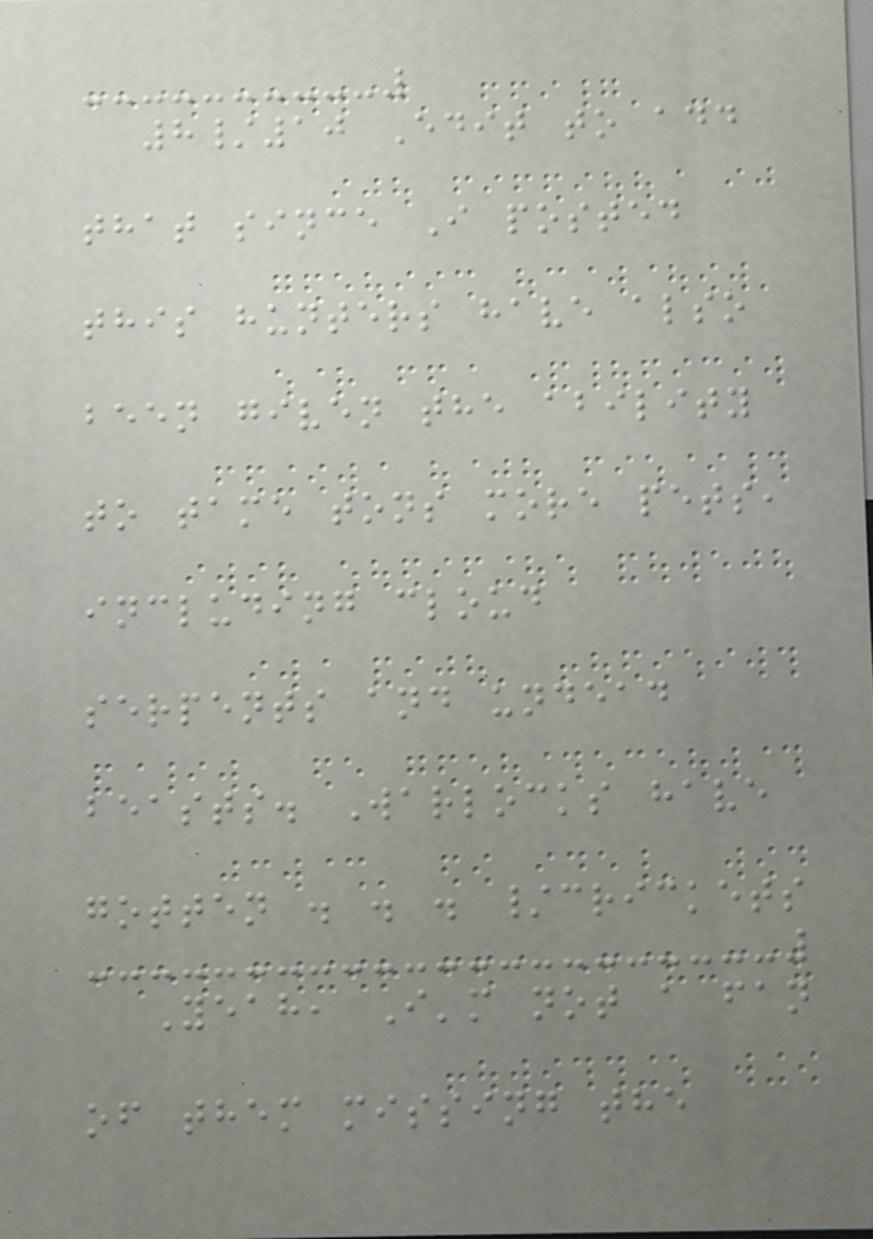8/10 Edit to add
that since I posted
this hunters have also
been given the ability
to tame tons more pets,
including cloud
serpents and undead
beasts. Warlocks have
gotten . . . /crickets
Yeah, I'm not a fan
of them missing the
